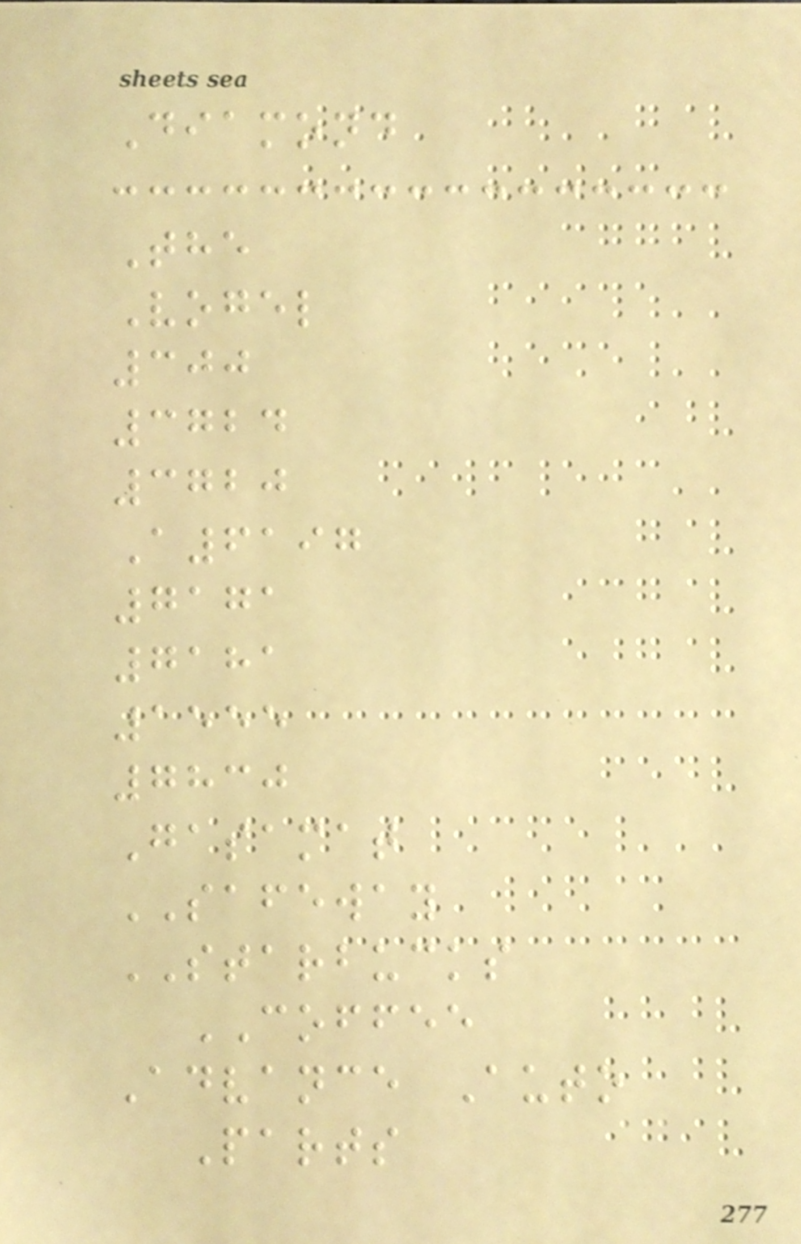Diamond
The
Vogel
300
3724
3720
A6197
7171
7181
1555
7830
Gasamat
SAFEWAY
STARBUCKS
COFFEE
Advance Auto
Parts
